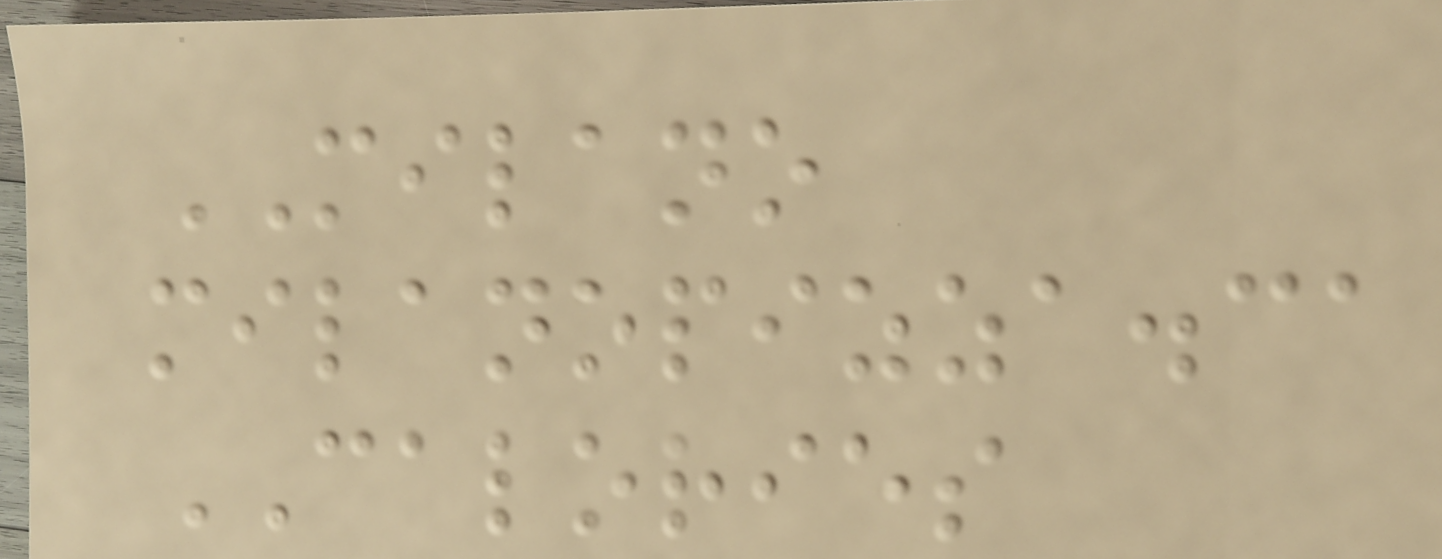MILANO
milanopizza.ca
CALORIES
